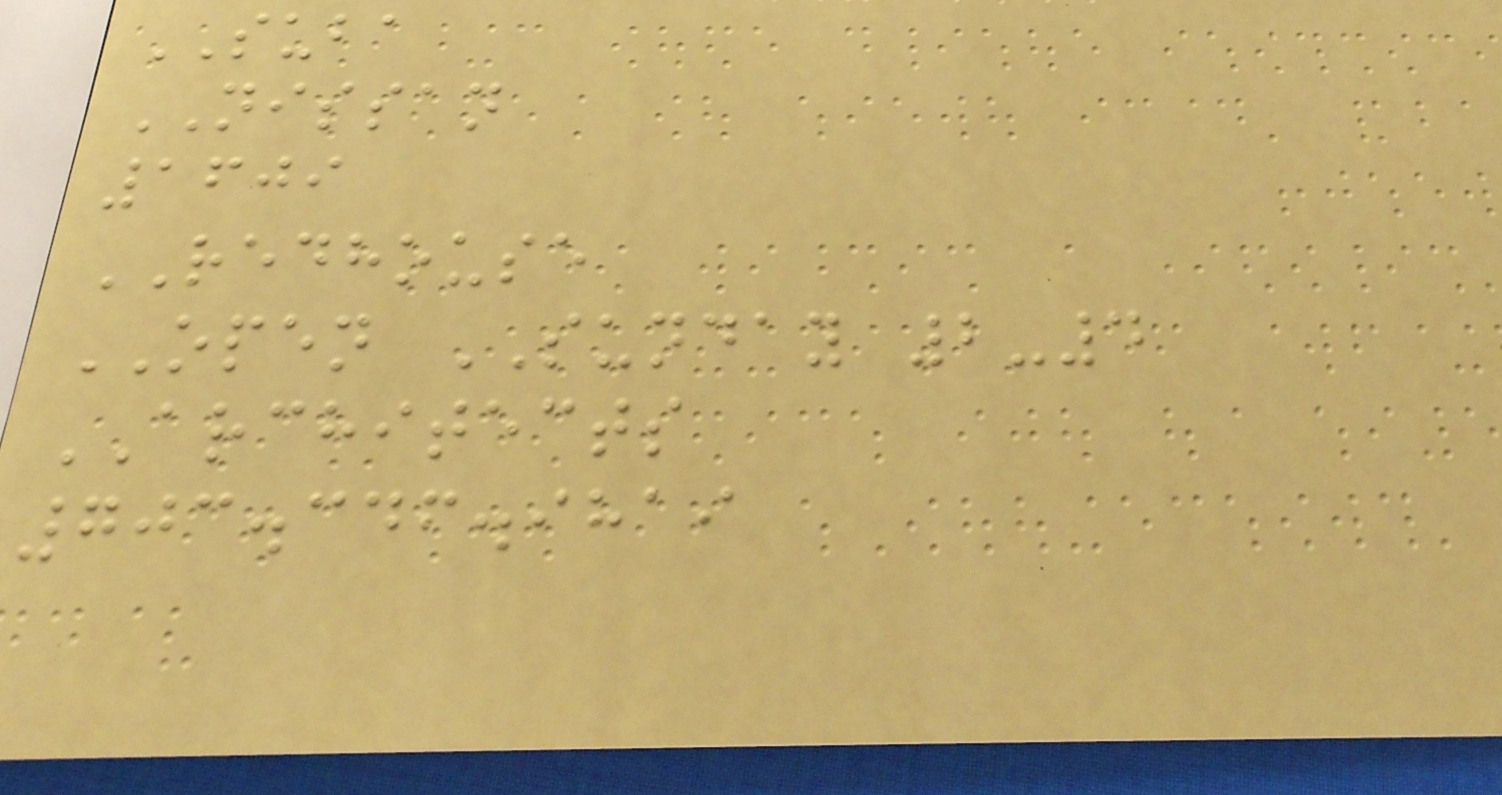SUBA
NISSAN
1609
REDHOUSE
OPEN SUNDAY 2-4
ARCHITECTS
703.346.9819
